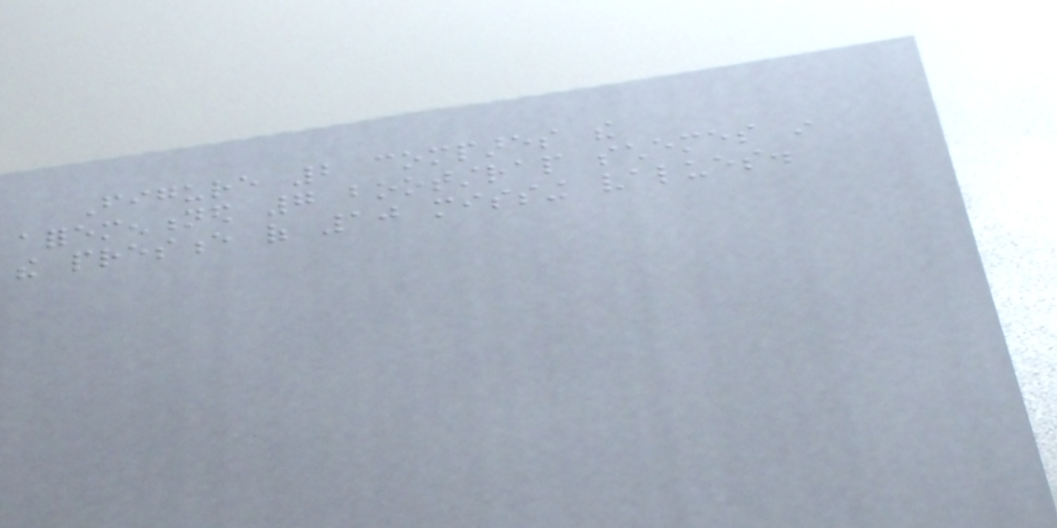Figure 2 compares the
aforementioned 7 bootstrap schemes in
the presence of 10 missing values.
